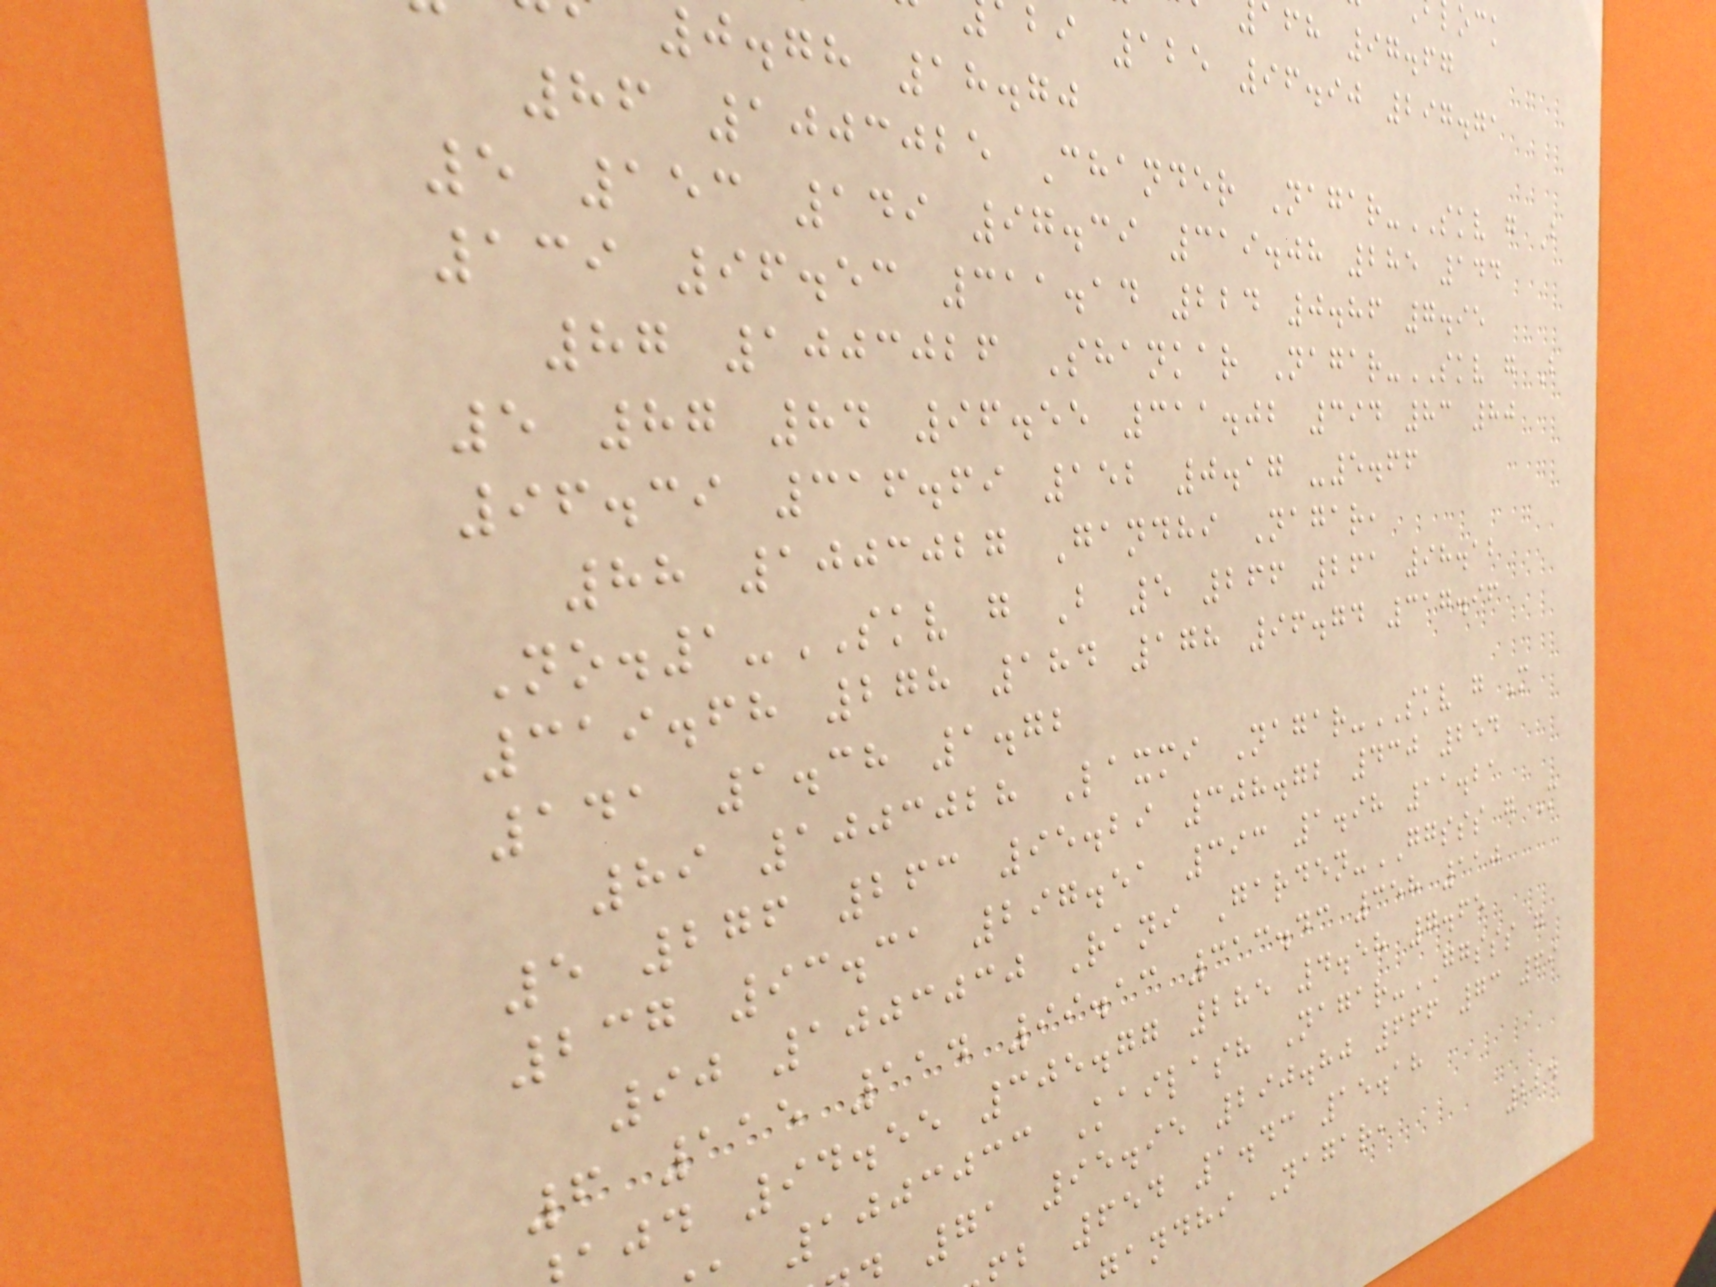afh 97.67
bi 125 96.90 297.71
0.78 18.70
86 1003025 Chander Nagar-SKV g B
5 153 149 97.39 319.08 285 144
139 96.53 311.14 224 0.86 7.95
87 1003026 Shankar Nagar-SKV g B
5 87 84 96.55 311.02 394 83 80
96.39 316.69 152 0.17 -5.66
88 1003027 Gandhi Nagar,
No.1-SKV g B 5 266 261 98.12
319.68 278 184 178 96.74 317.96
141 1.38 1.72
89 1003028 Laxmi Nagar-SKV g M
5 276 263 95.29 308.72 430 254
237 93.31 297.51 393 1.98 11.21
90 1003030 Rani Garden-GGSSS g M
6 115 114 99.13 313.43 358 110
jd 94.55 305.77 285 4.58 7.65
1003033 Kailash Nagar-GGSSS g
71 95.95 290.80 666 73 69
b 654 1.43 15.18
andhi Nagar,
224
